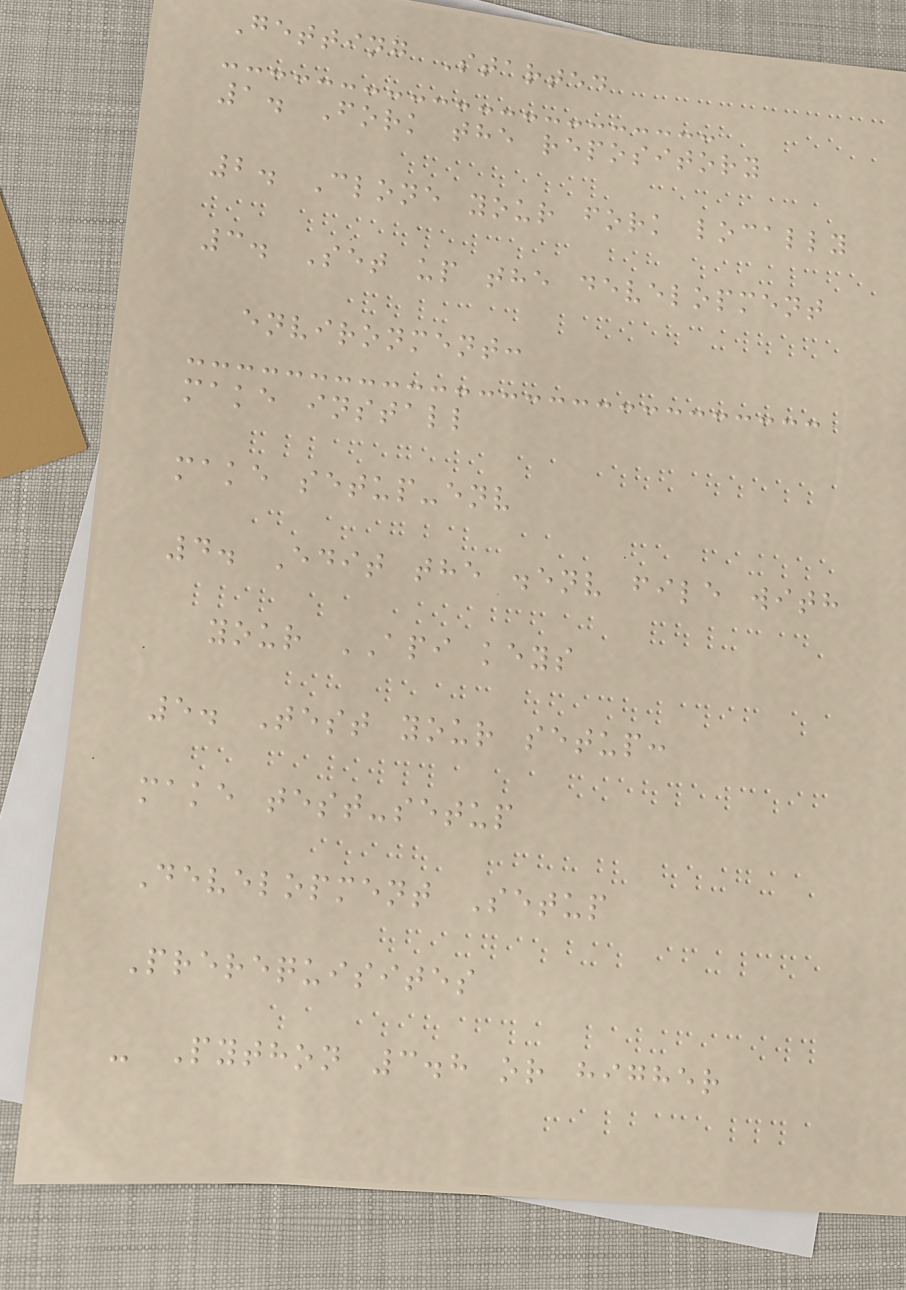Getting Started
1. Fork the repository
2. Clone your fork locally
3. Set up the development
environment:
make install
make setup-env
4. Edit the .env file with
your API keys
5. Test your setup:
make test-setup
Development Setup
Prerequisites
- Python 3.8 or higher
